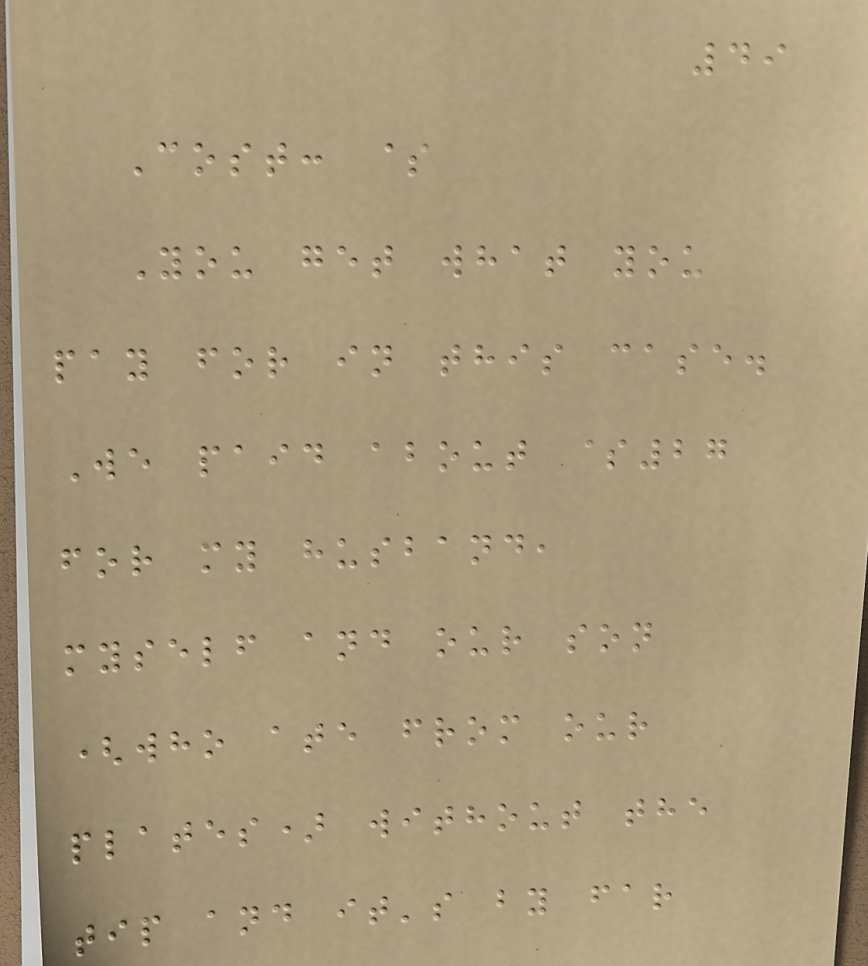49
Cost: $
You get what you
pay for in this case.
We paid about $27
for my husband,
myself and our son
(who ate from our
plates) without the
tip and it's by far
